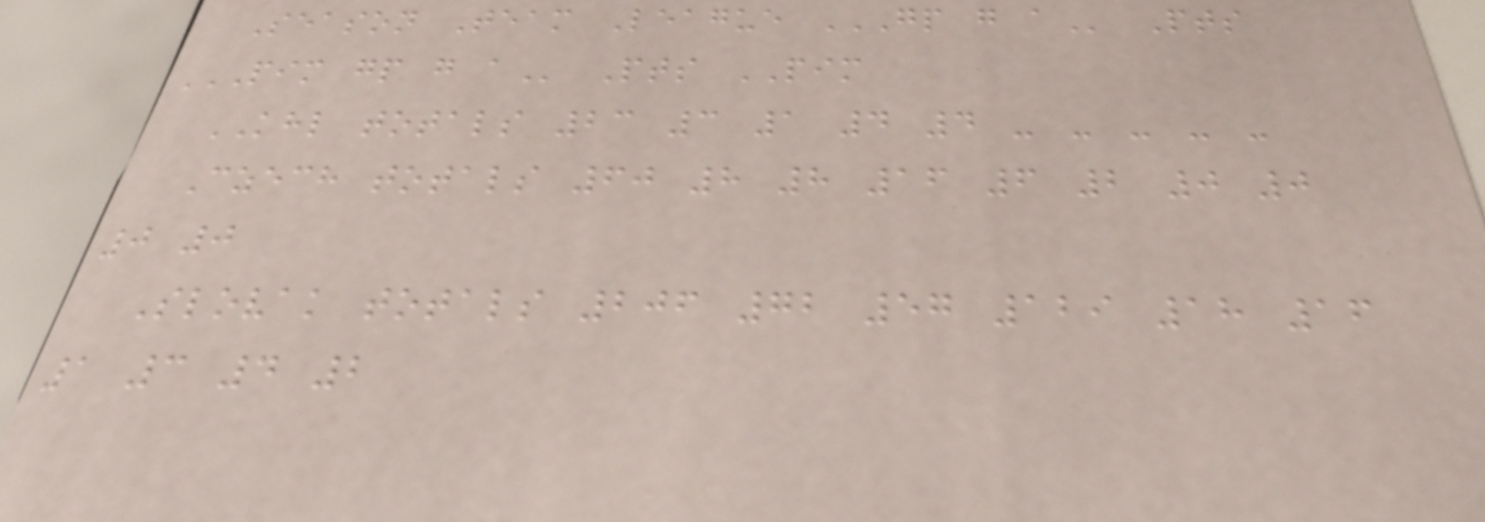Season Team League GP G A Pts
PIM GP G A Pts PIM
KHL totals 23 3 1 4 4 - - - - -
Czech totals 60 8 8 16 6 2 0 0
0 0
Slovak totals 206 72 57 129 18 16
1 3 4 2
